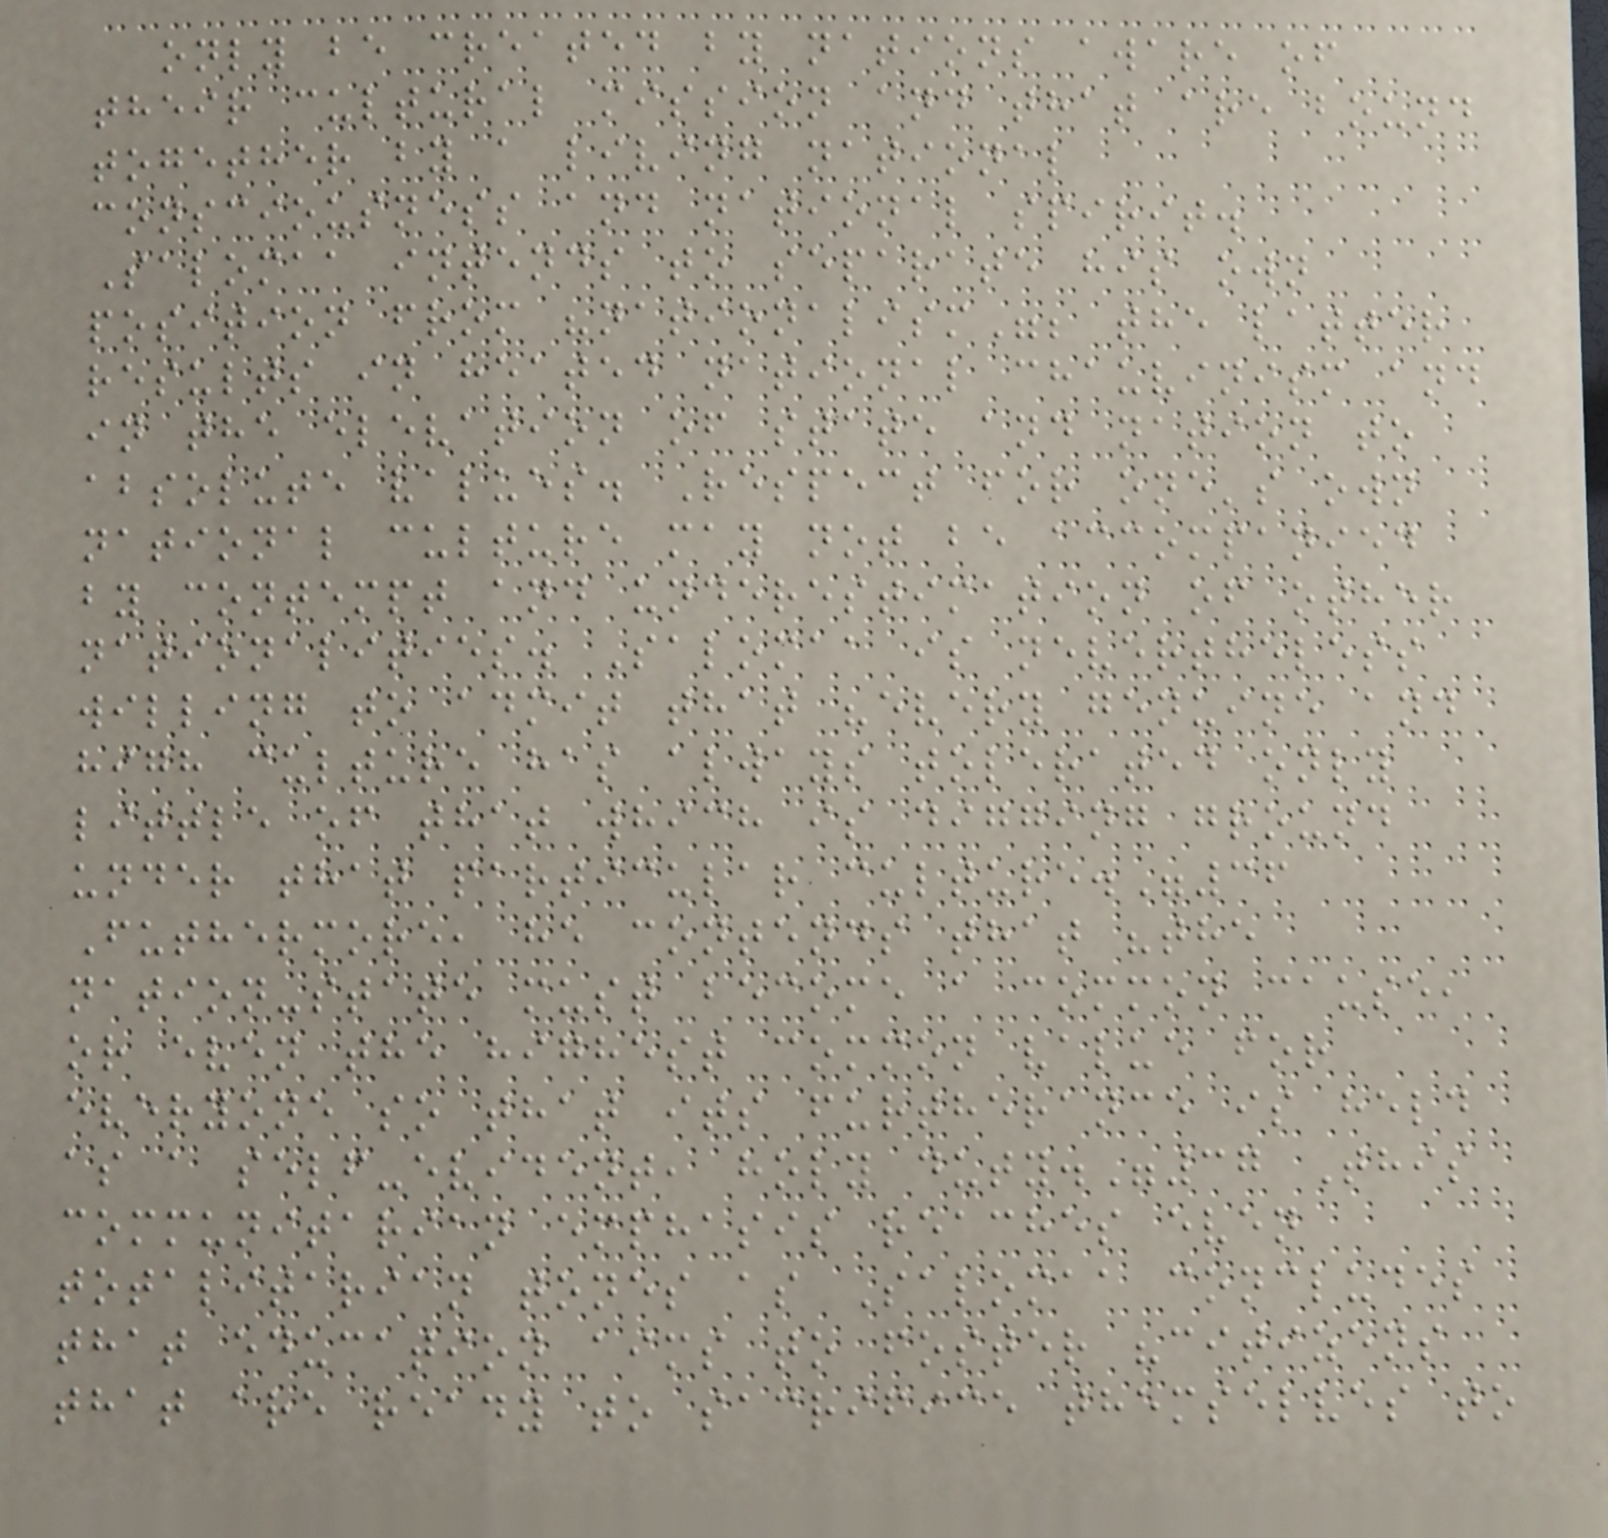only be created by nations aware of
their cultural mission and that are bound
together by a living national
consciousness and national spirit.
Salomaa intends to separate his own
position from "nationalism"; the latter
results in heated national chauvinism and
in the elevation of state and nation to
absolute values. Respect for one's own
national culture may not be accompanied
by contempt and underestimation of other
nationalities. Salomaa is nevertheless
willing to admit that "every genuine and
high culture has always tolerated only
little of that which is digging ground
under that particular culture."36
Futhermore, he contends that "the
nation-state must become a common cause,
or even the highest common value for
everyone so that its furtherance is held
as a self-evident, holy duty."37 This
communitarian emphasis reaches even
totalitarian tones as Salomaa concludes
that education aims to foster "citizens
that are ready to sacrifice themselves to
